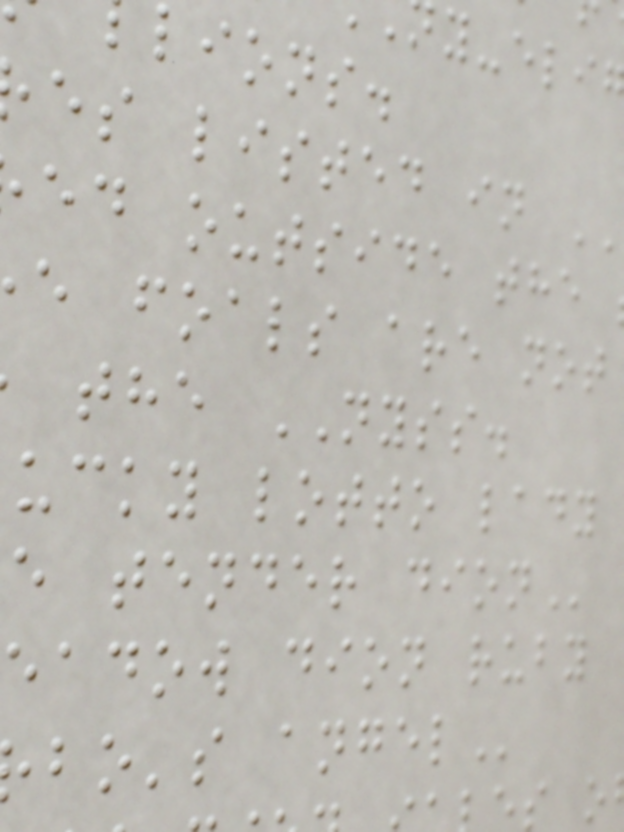lions.
es listed in
ed outside the
e foals are not
the NYSS.
ucky lotto lady
e tender
eadow dion ruby
bo's
